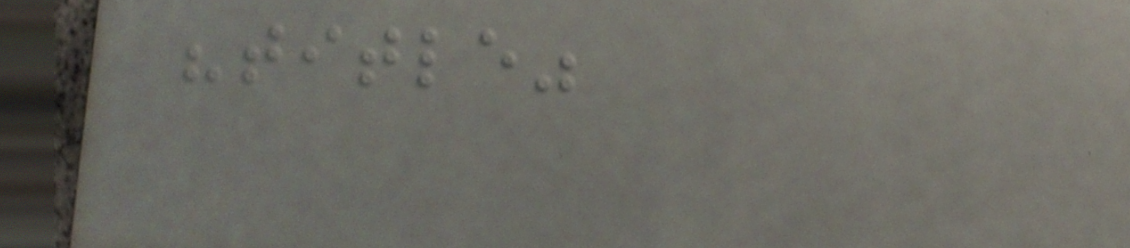"title"
